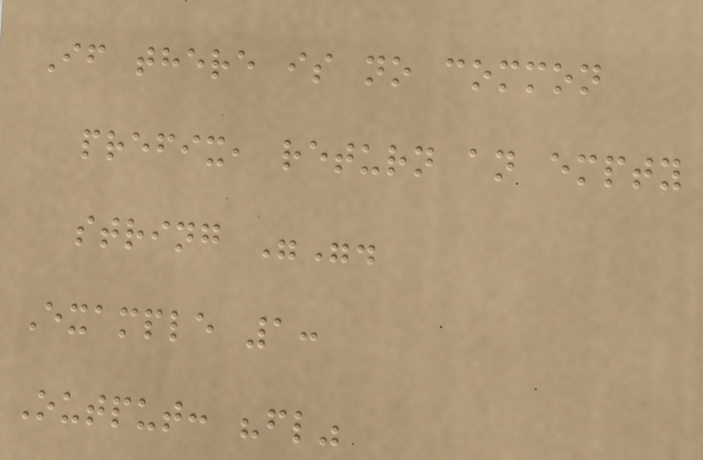If there is no common
prefix, return an empty
string "".
Example 1:
Output: "fl"
